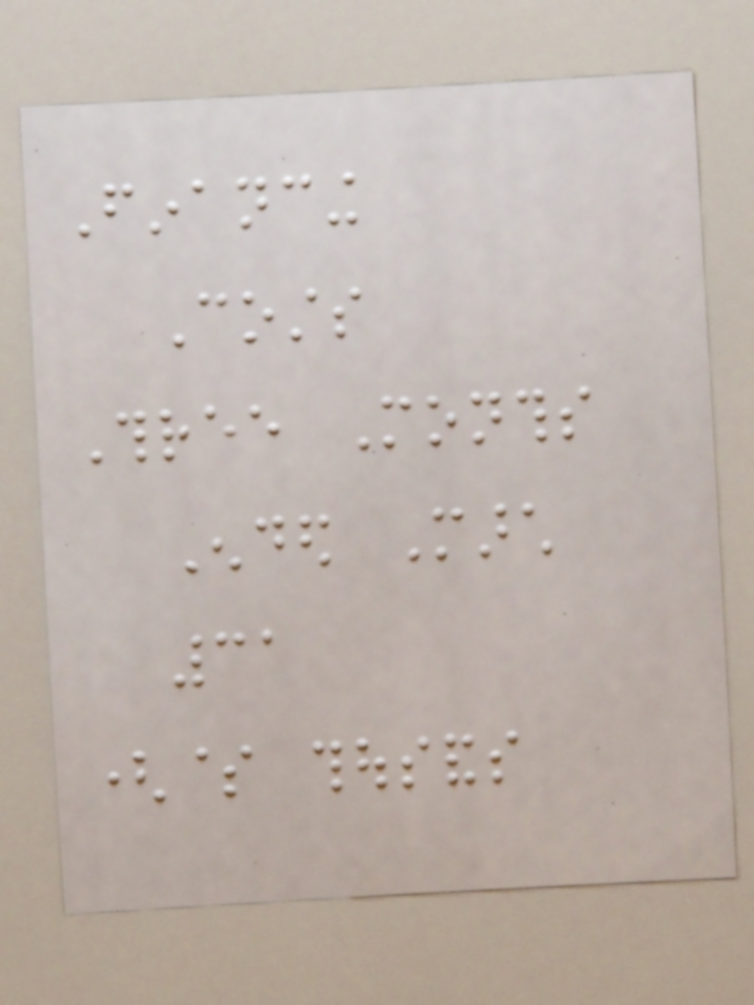Financing
Costs
Three Months
Ended March
31
($ thousands
